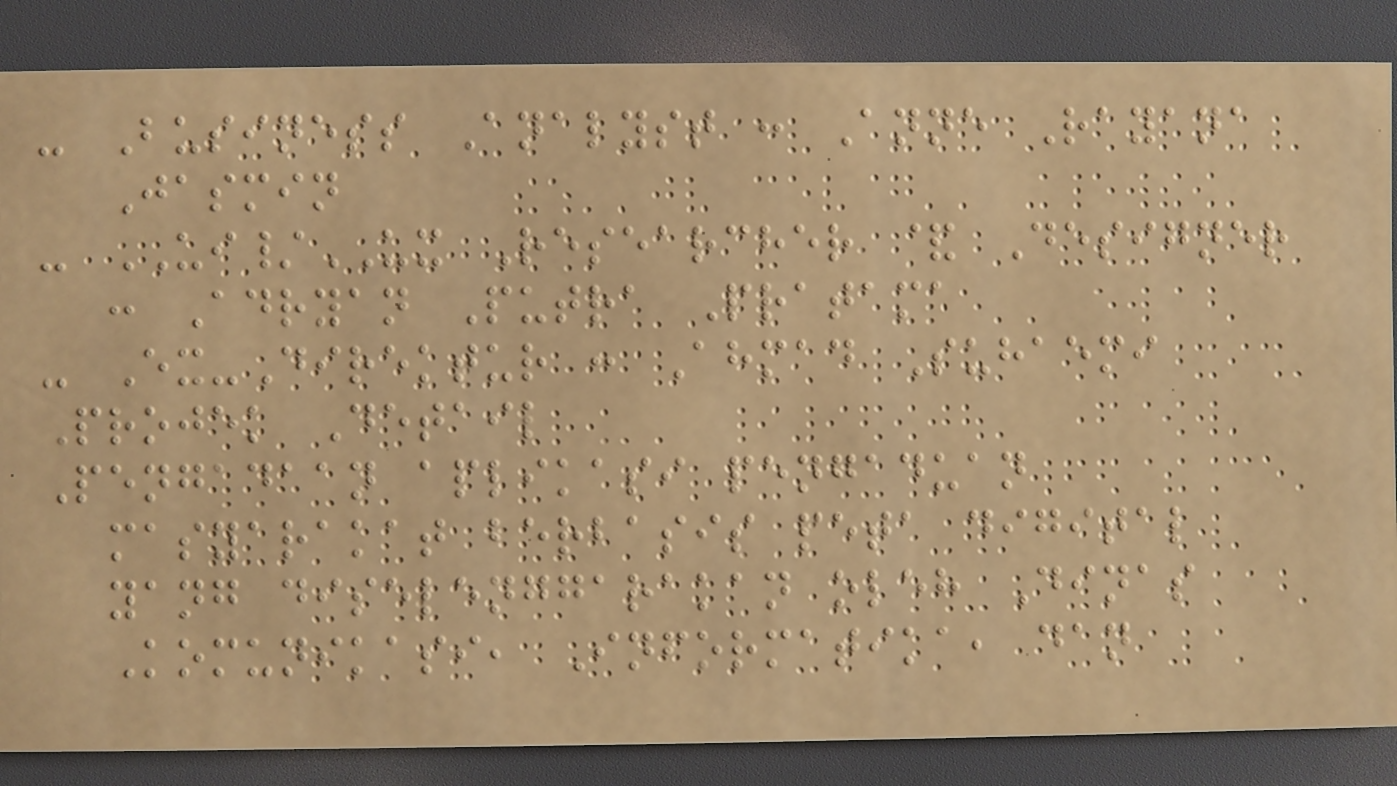- Business Analyst : Anne Rayana
Jasmin
- UI/UX Researcher & Designer
: Adryan Putra Pratama
- Ex-Direktur : Ahmad Suhaemi
Projek Detail
Pengadaan aplikasi pengaduan
masyarakat berbasis peta digital
yang diselenggarakan oleh Dinas
Komunikasi, Informatika, dan
